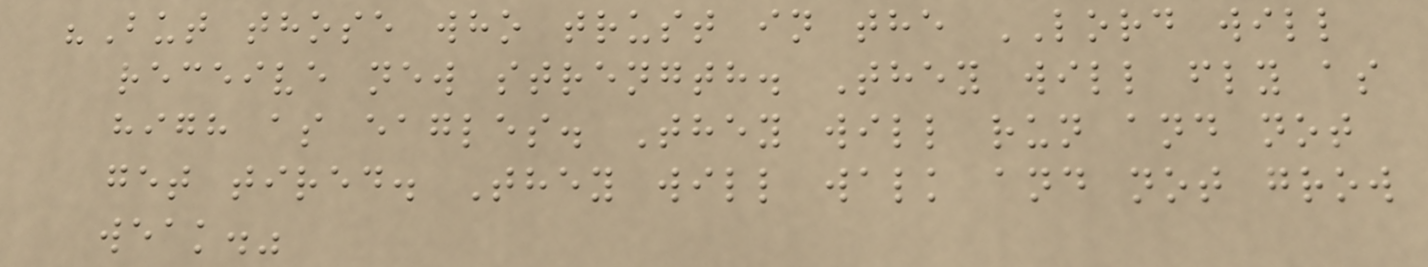"But those who trust in the LORD will
receive new strength. They will fly as
high as eagles. They will run and not
get tired. They will walk and not grow
weak."
